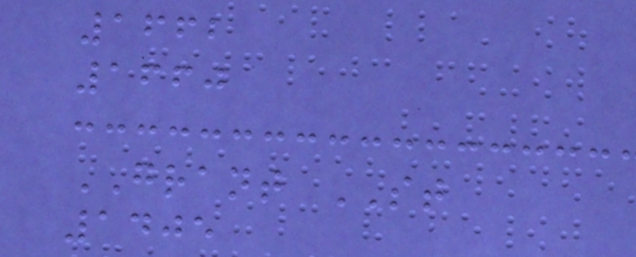1662
1660
GRANT ST
1405
